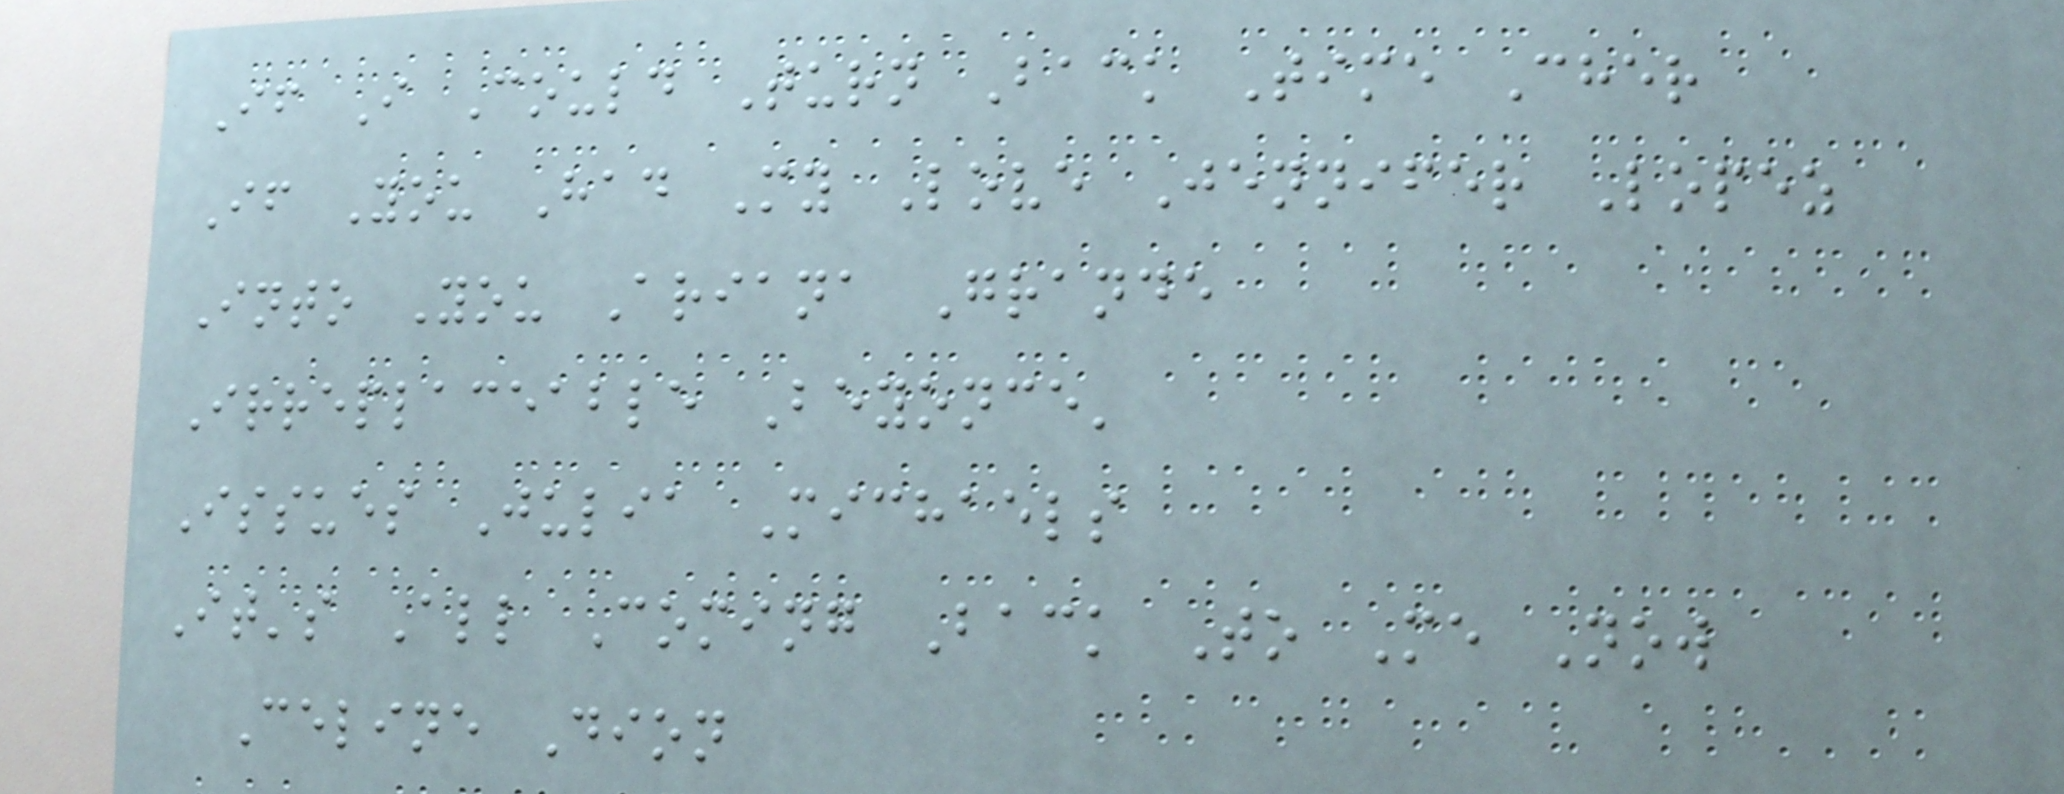If I Could Turn Back Time Cher
If You Had My Love Jennifer Lopez
Into You Ariana Grande
Irreplaceable Beyonce'
Issues Julia Michaels
It's All Coming Back To Me Now
Celine Dion
